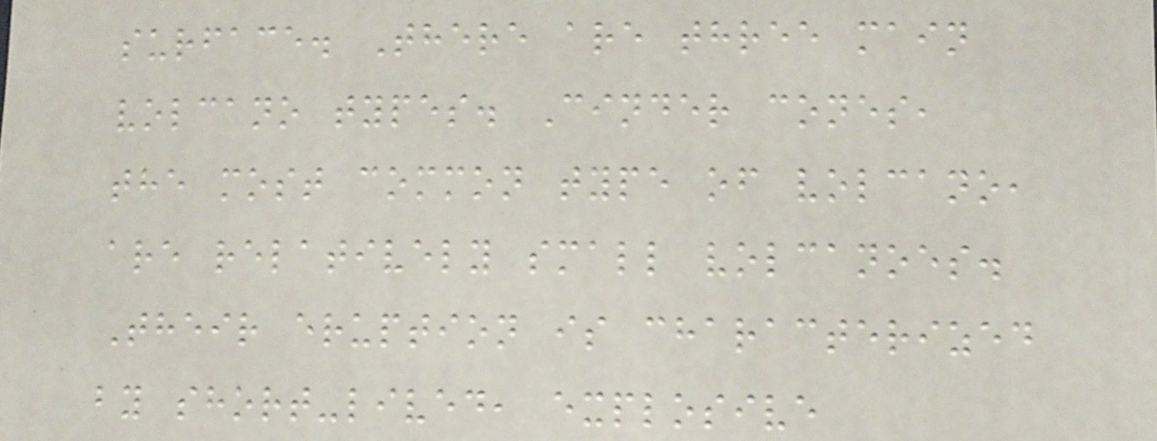surface. There are three main
volcano types. Cinder cones,
the most common type of volcano,
are relatively small volcanoes.
Their eruption is characterized
by short-lived, explosive
